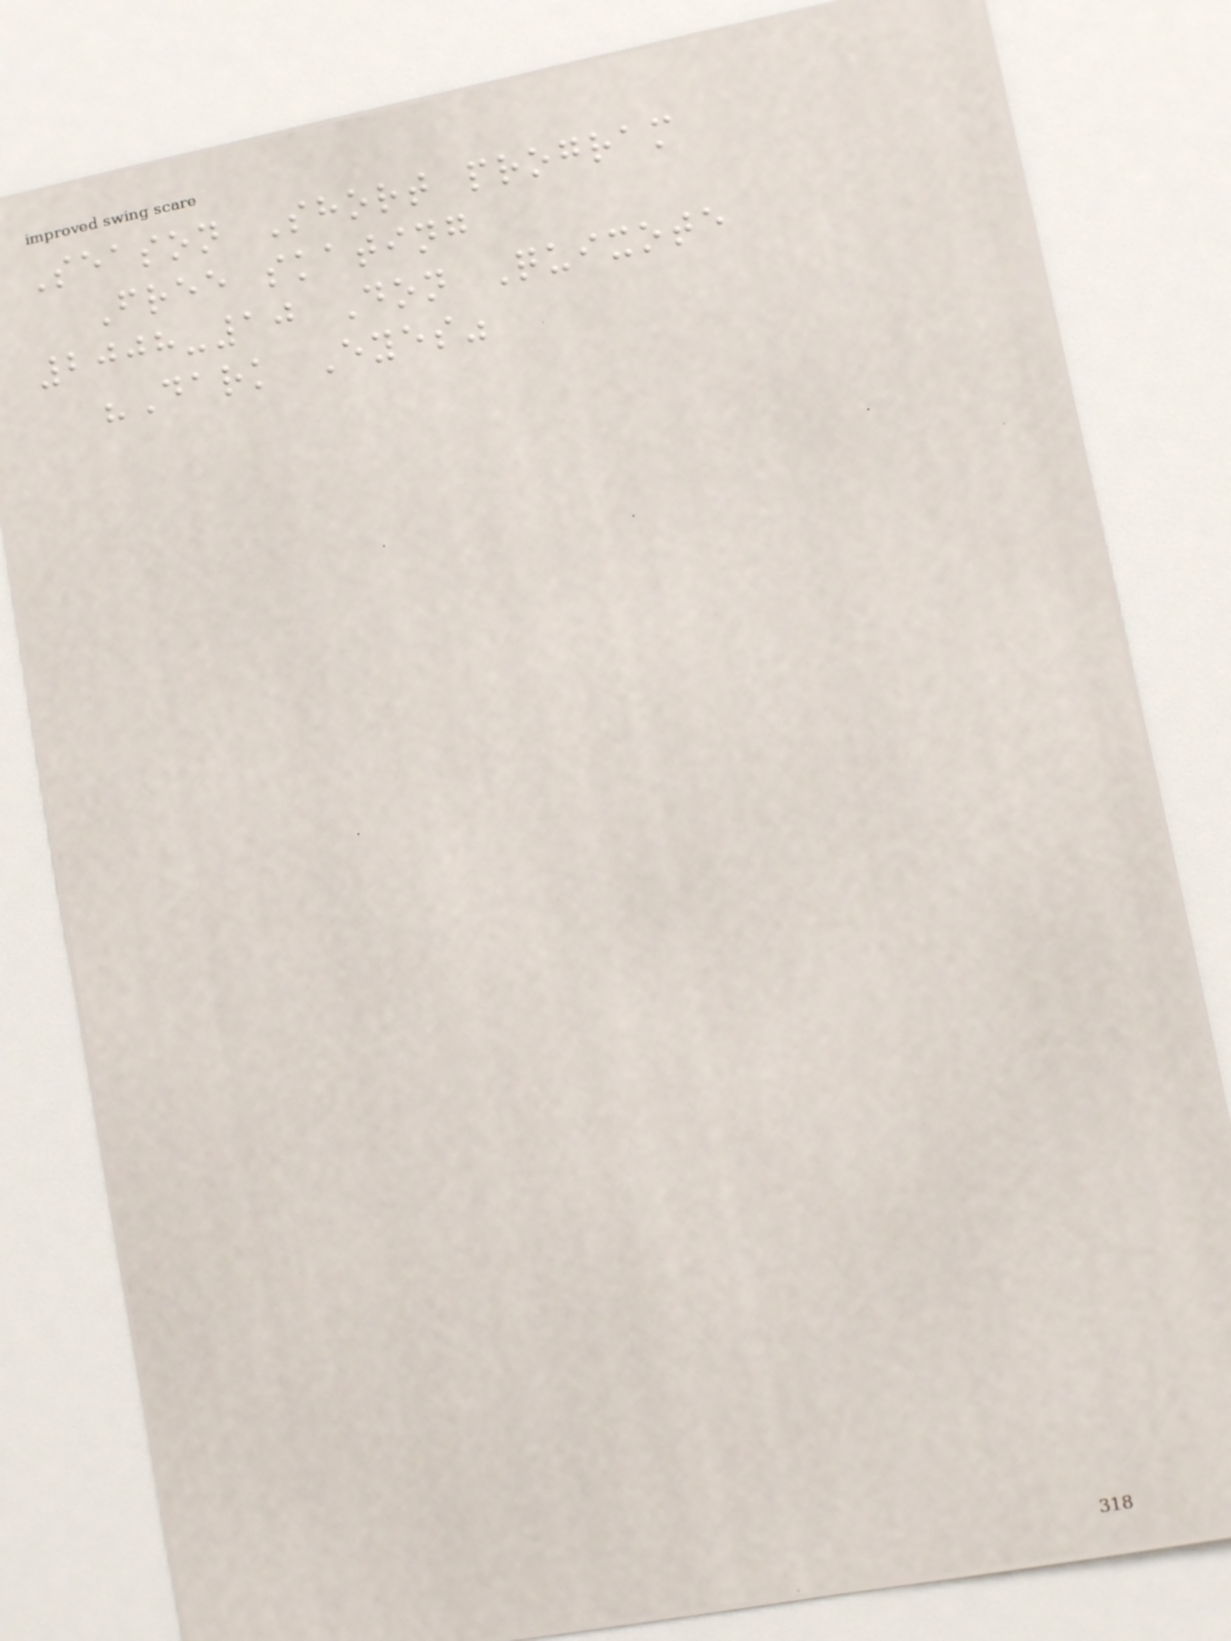Season Short program
Free skating
2008-10 Don Quixote
"Dark Eyes"
